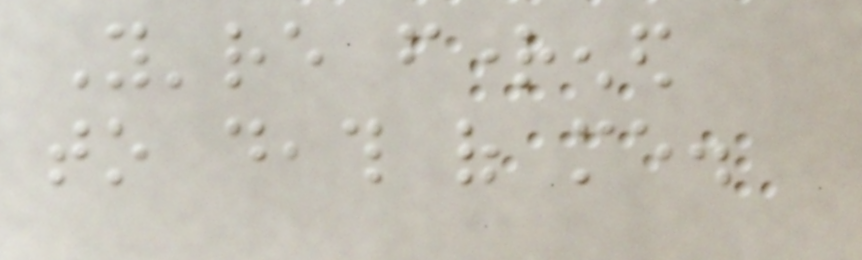You're frightened
to death of me.
